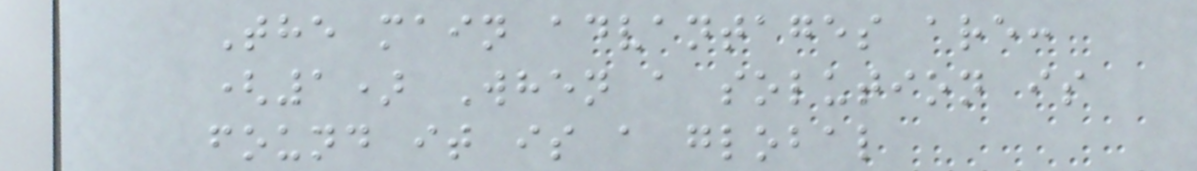The main advantages are:
(1) When a solution is
found it is a global
